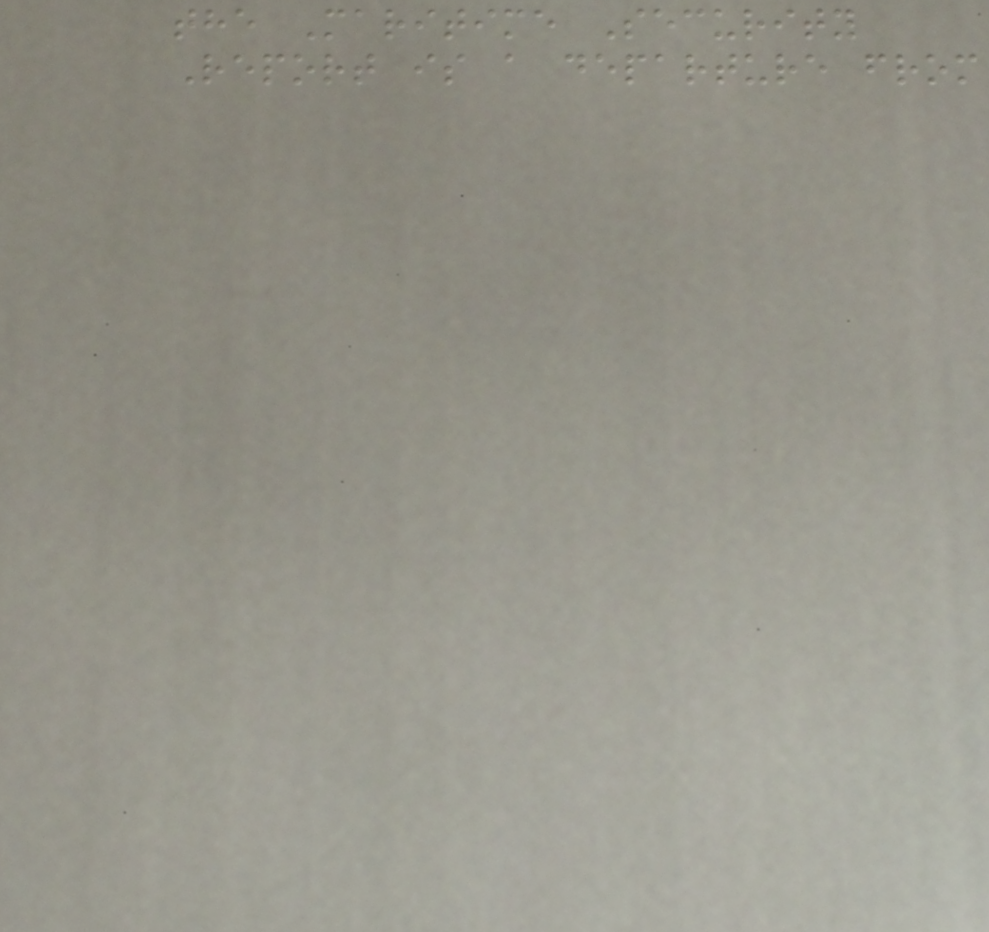the Maritime Security
Report is a departure from
